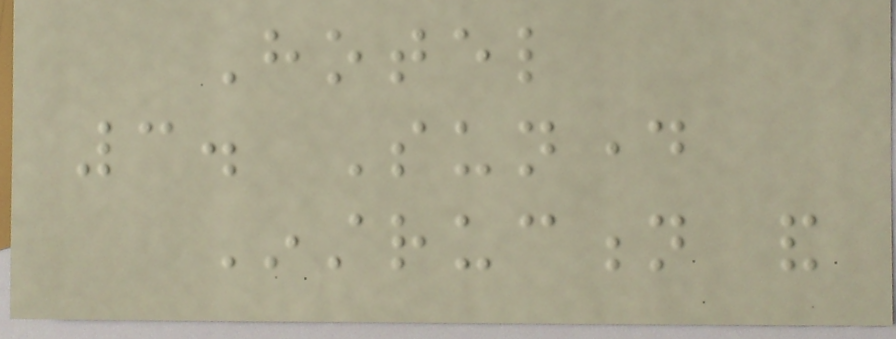Hotel
3. Sunday
Instruction and
